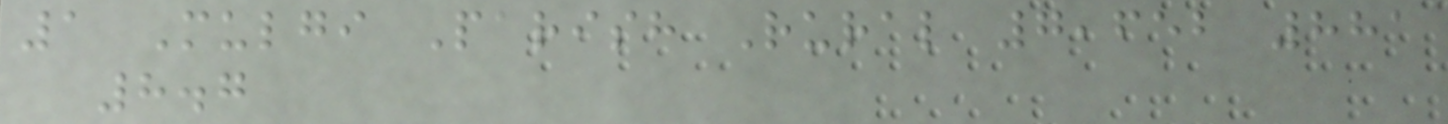1 Mulgi Parish Rural 7,652 881
8.7
